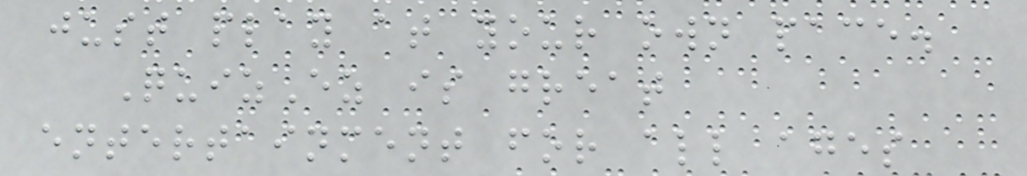just play at your own pace.
QuizEz is great
entertainment for all ages
